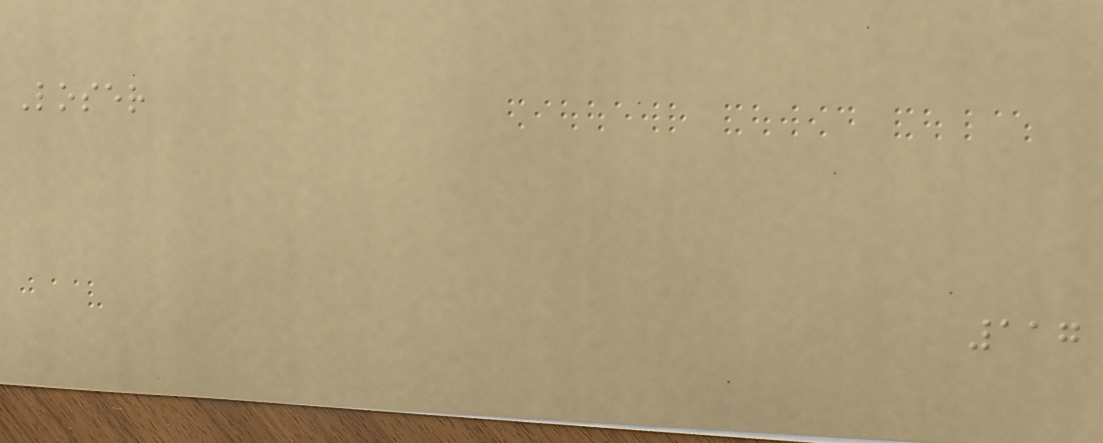Loser
117
